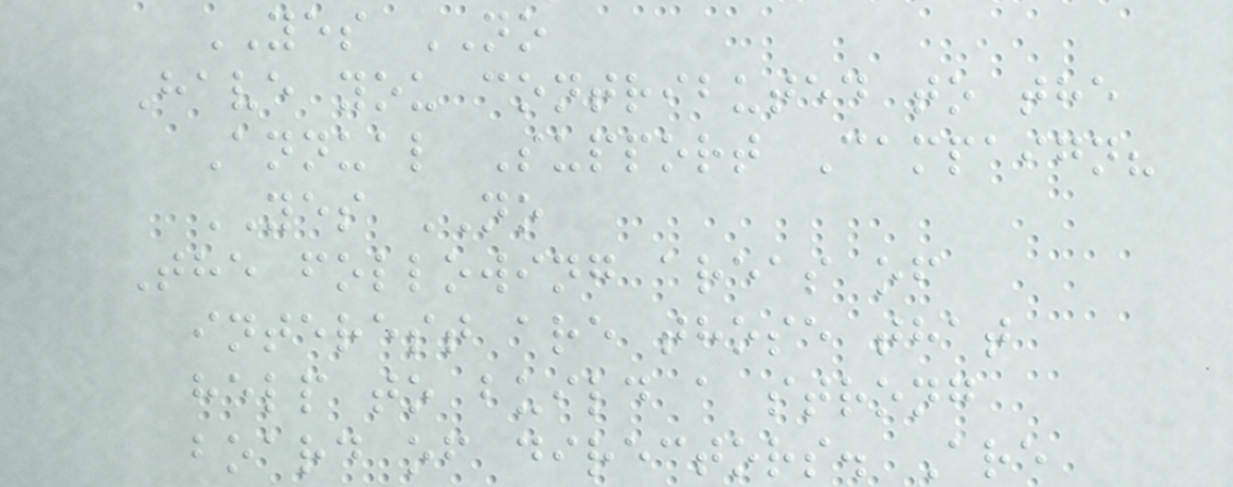YES NO
Have you contributed to the
Annual Support Campaign?
YES NO
The following areas of
interest are those that
help to build a strong
board of directors. Are
